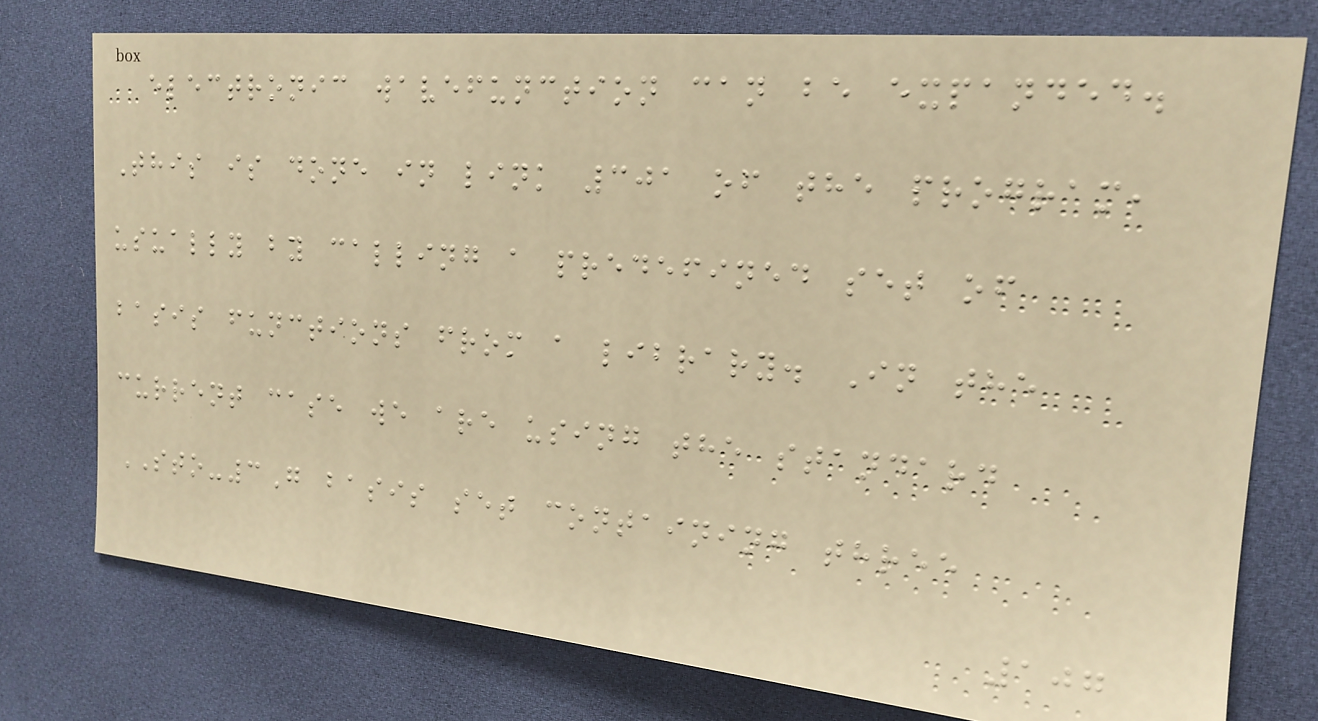electronic wavefunction can be expanded.
This is done in link 301 of the program,
usually by calling a predefined set of
basis functions from a library. In the
current case we are using the standard
STO-3G basis set containing three
107
